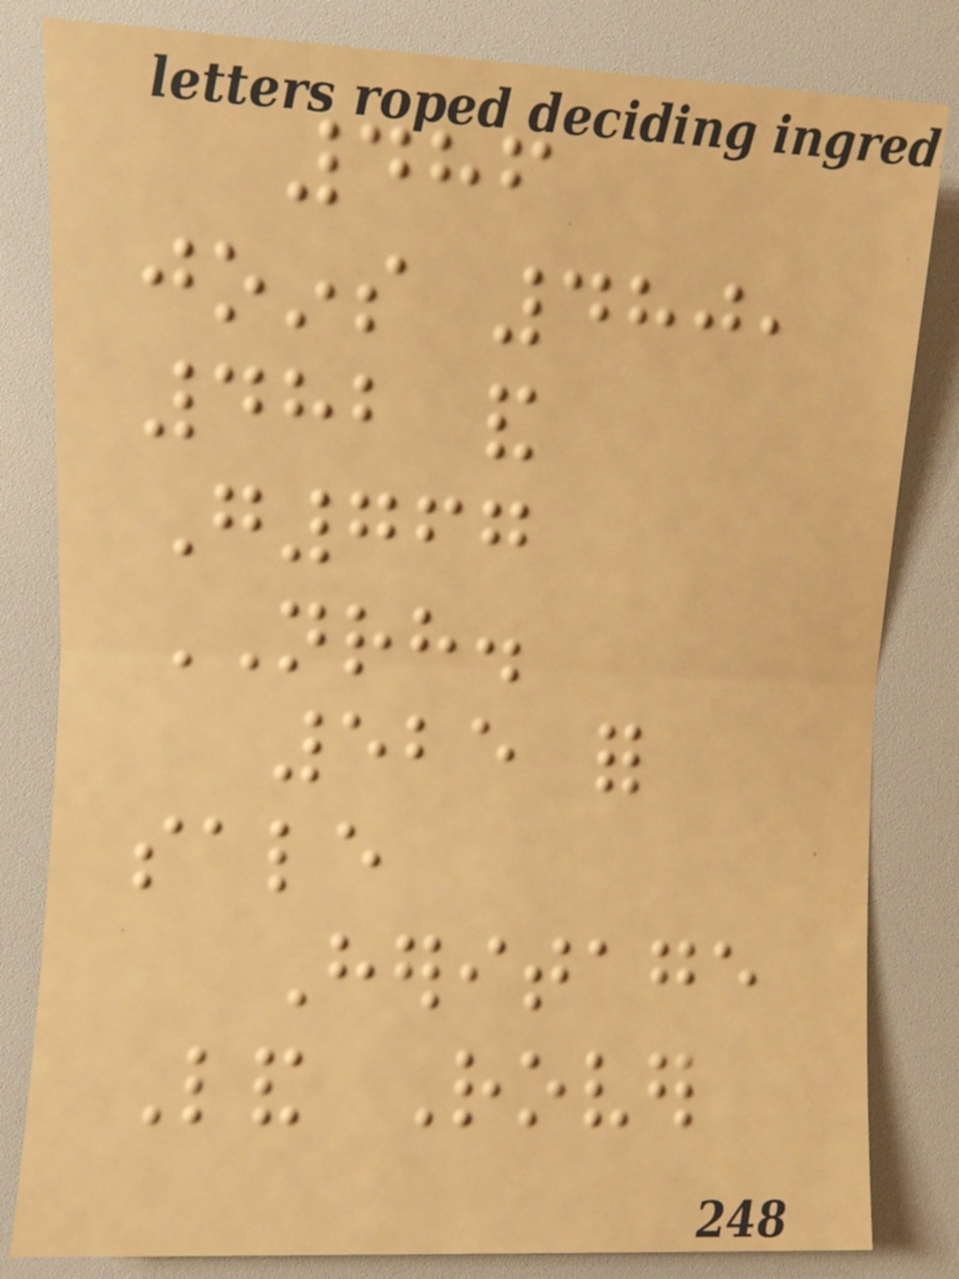486
joins 480,
482 and
G767
NRH.
525 for
sale
Heritage
Land Rover
